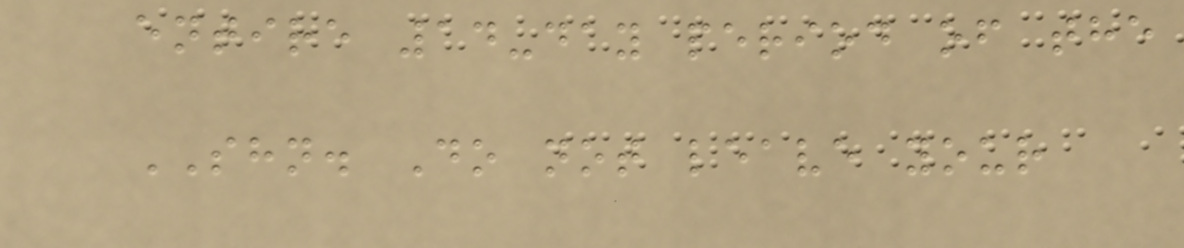entire 14-day period of the
SHN. Do not leave your
